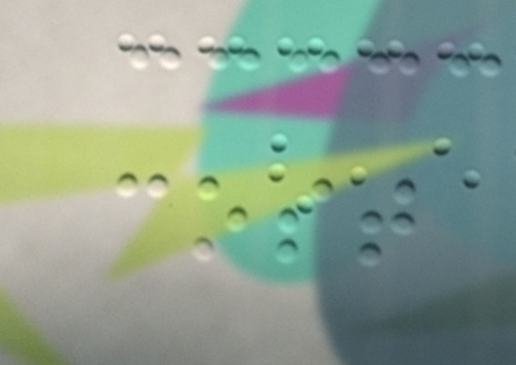cost
